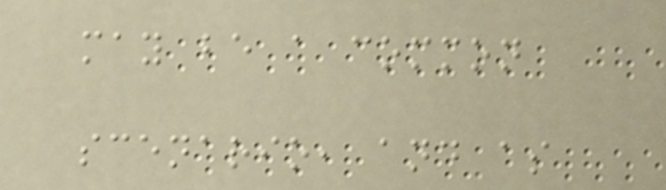may be a common
scenario, and as
